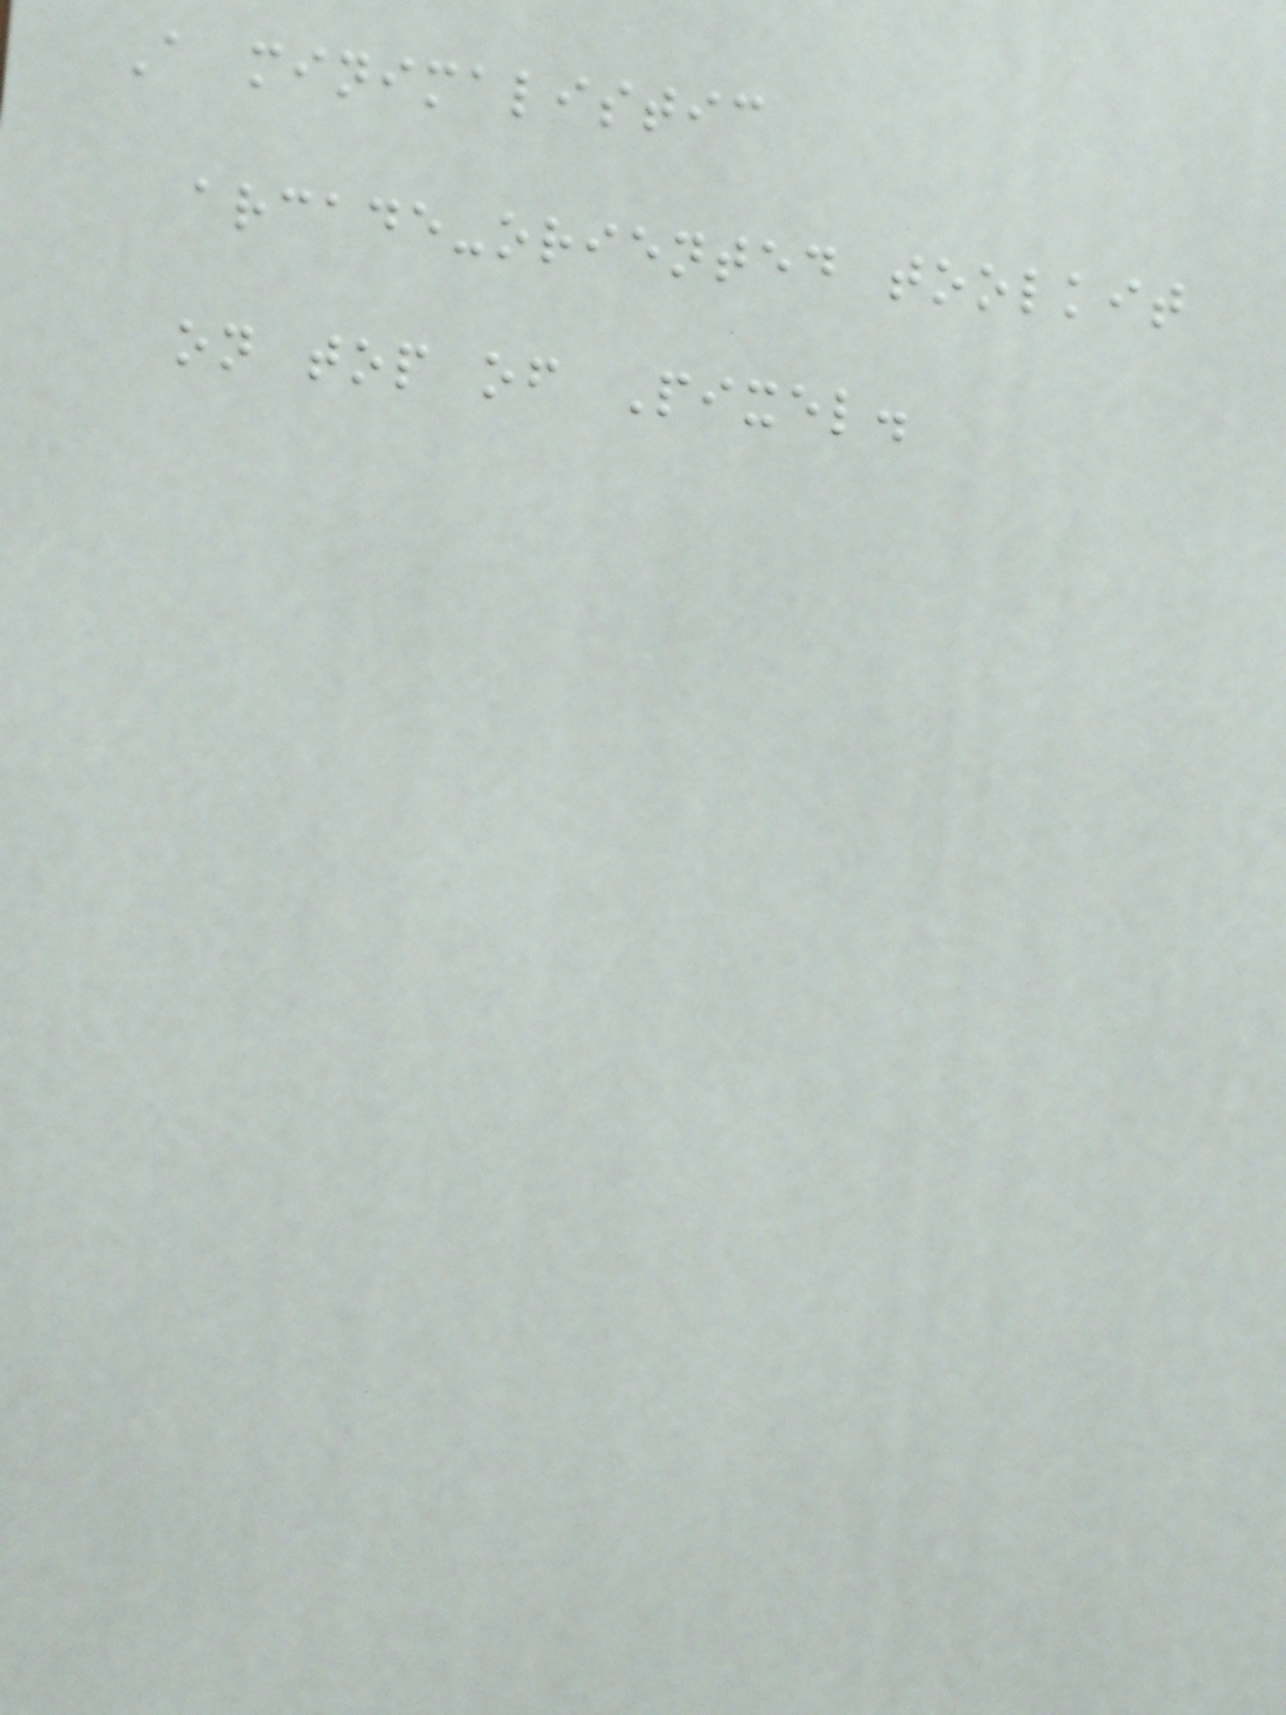A minimalistic
arcade-oriented toolkit
on top of Pixel.
